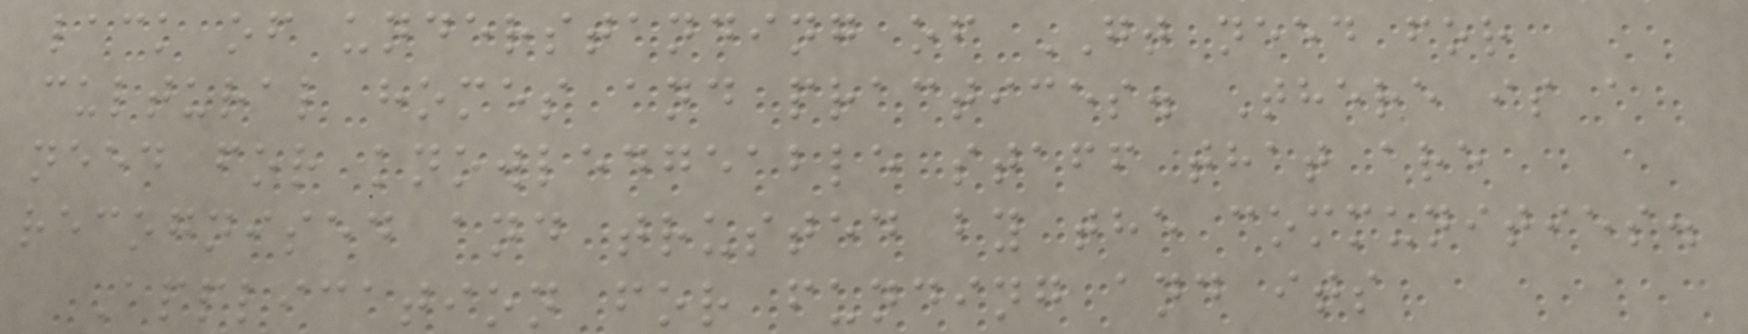lack of understanding of GT need for
cultural homes and practices. There is a
need for knowledgeable staff that are
recognised and trusted by the communities.
Application for funding and its
